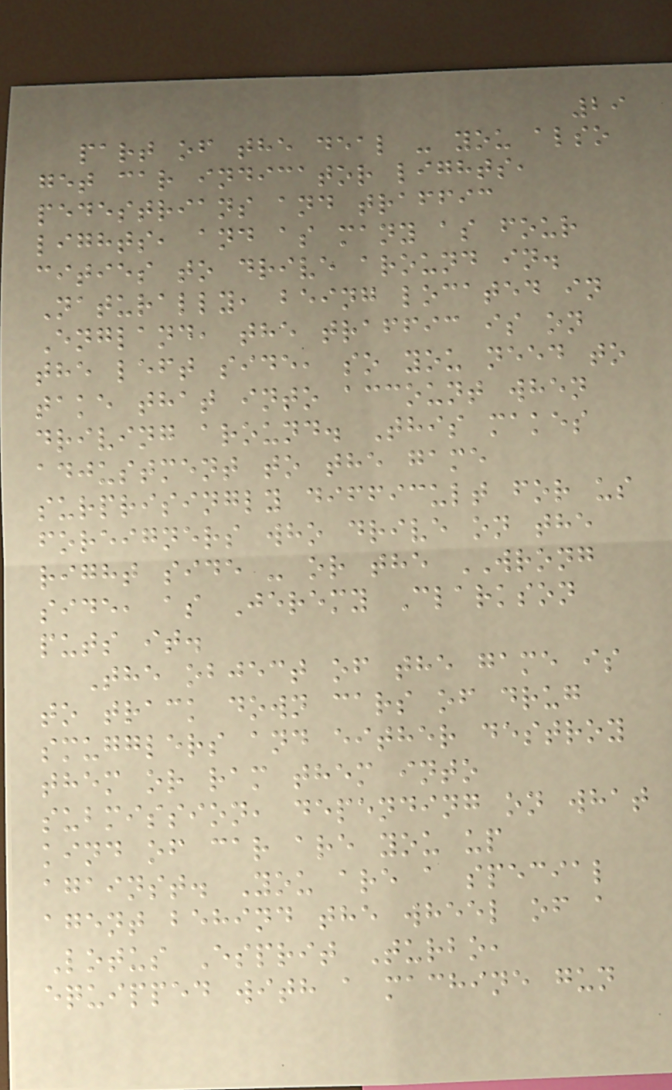29
part of the deal - you also
get car indicator lights,
pedestrians and traffic
lights, and as many as four
cities to drive around in.
Naturally, being located in
England, the traffic is on
the left side, so you need to
take that into account when
driving around. This makes
adjustment to the game
surprisingly difficult for us
foreigners who drive on the
right side - or the WRONG
side, as Jeremy Clarkson
puts it.
The object of the game is
to track down cars of drug
smugglers and either destroy
them or ram them into
submission, depending on what
kind of car are you up
against. You are a special
agent behind the wheel of a
Lotus Esprit Turbo,
equipped with a machine gun
